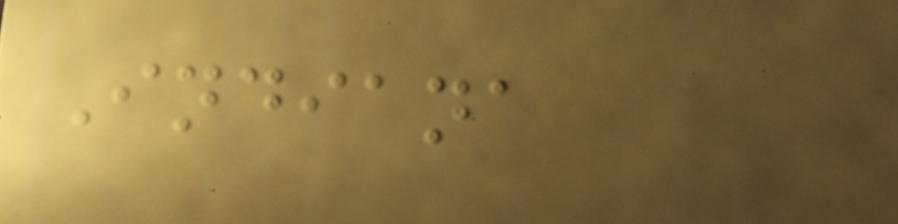Indiana
